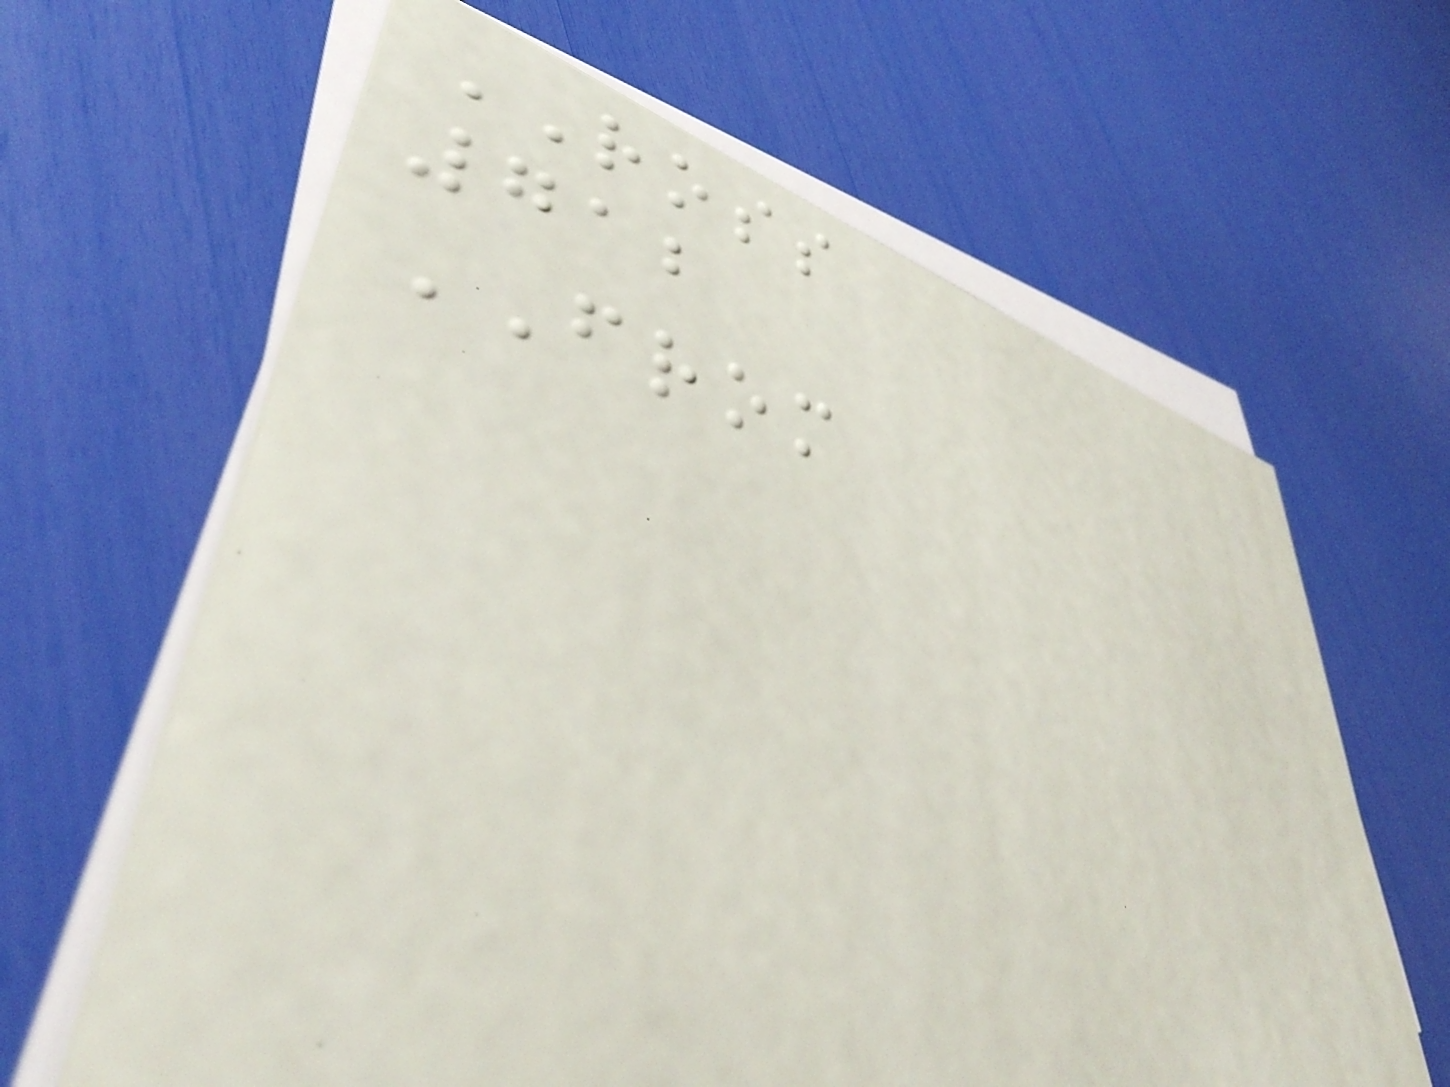ROSS
712
FROM
